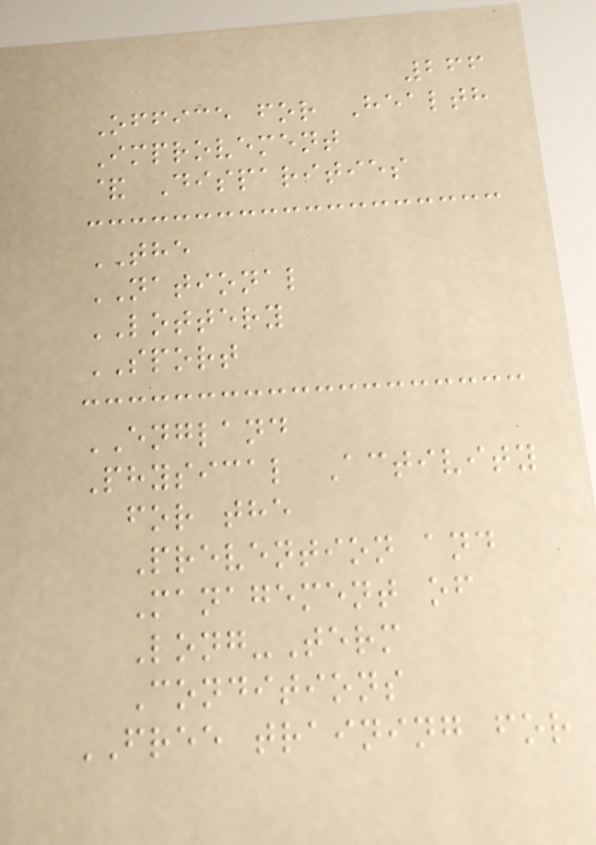266
Office for Health
Improvement
& Disparities
THE
NATIONAL
LOTTERY
SPORT
ENGLAND
Physical Activity
for the
Prevention and
Management of
Long-Term
Conditions
FREE training for
